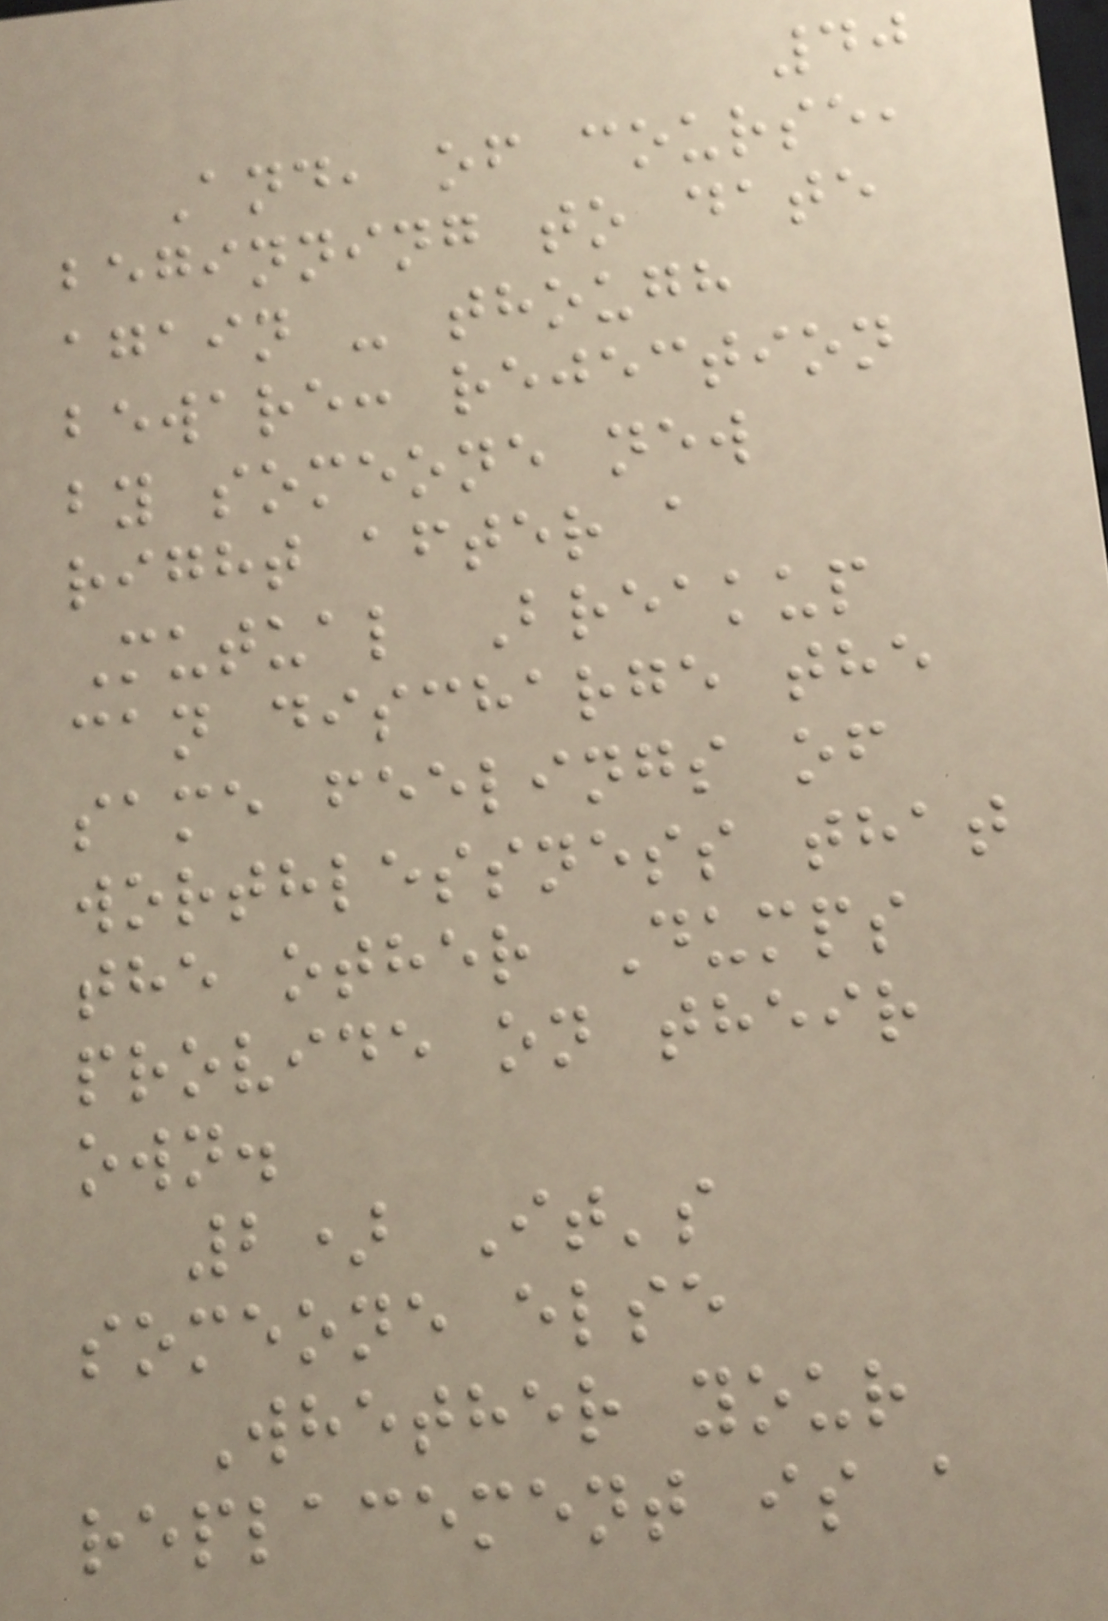40
And, of course,
beginning to date
again - though
beware: rejection
by someone new
right after a
Mutual Breakup
can discharge the
same feelings of
worthlessness that
the other Dumps
provide on their
own.
2) It's
someone else
Whether your
replacement is a
